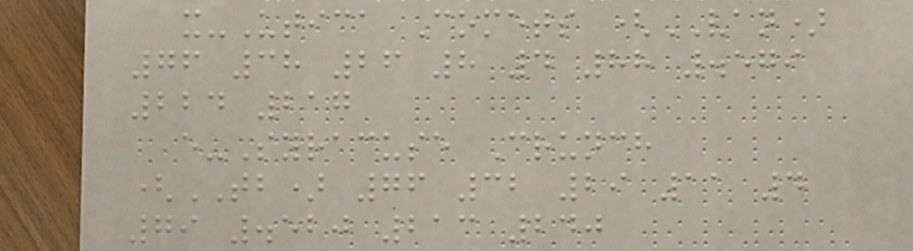x-Utica Comets (VAN)
76 38 26 8 4 88 .579
224 217
e-Syracuse Crunch
(TB) 76 32 29 11 4
79 .520 213 240
